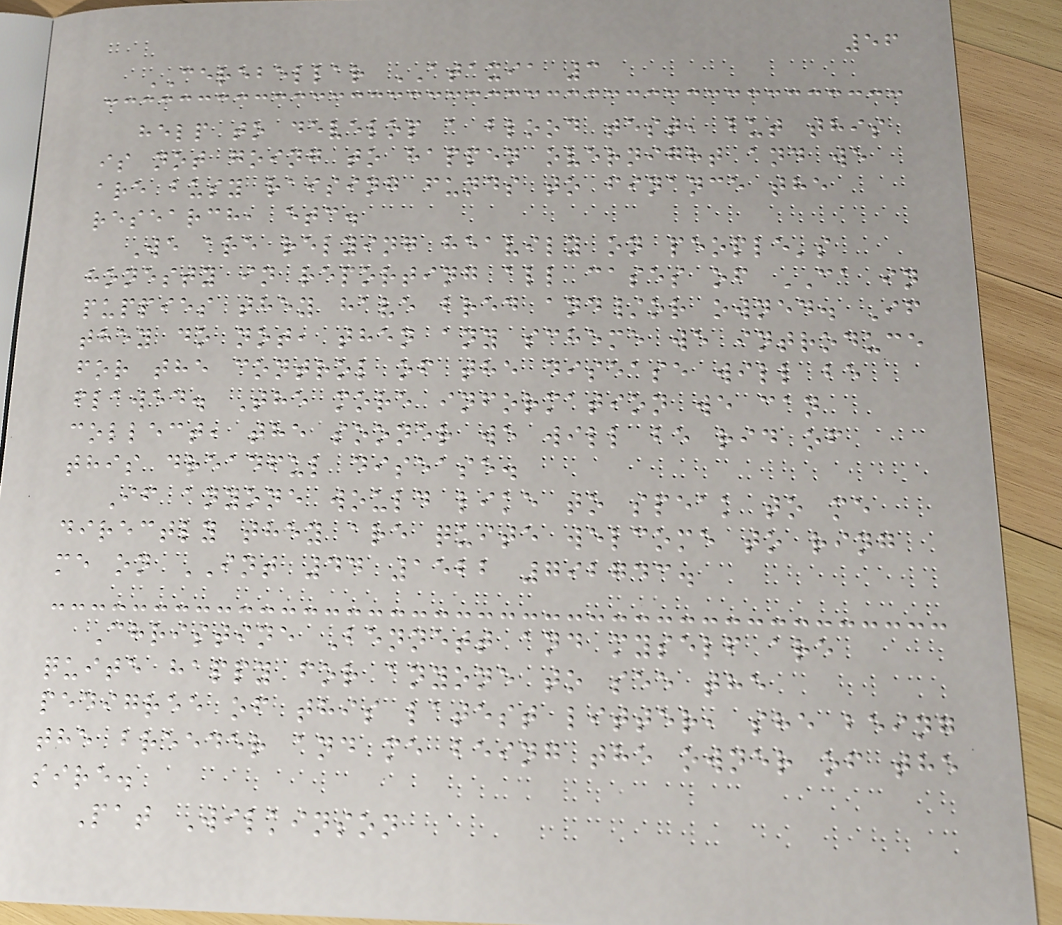56
CEREBELLAR ATAXIA 3
help to develop a blood test, but this
is not going to happen overnight and we
are busy raising funds to finance the
research, etc.
We are relying heavily on people's
honesty in reporting all cases of CA in
puppies they have bred and/or owned. If
they do not, then any scheme we introduce
for the control of the disease will be
flawed. The more information we can
collect, the sooner we will be rid of
this dreadful disease.
If anyone would like to speak to me
directly they are quite welcome to ring
me on INT 44 1522 792743.
Christine Bennett and myself are
quite happy for anyone to see the
pedigree of this latest litter, she being
the breeder and me being the owner of the
sire.
Pat Wilkinson
